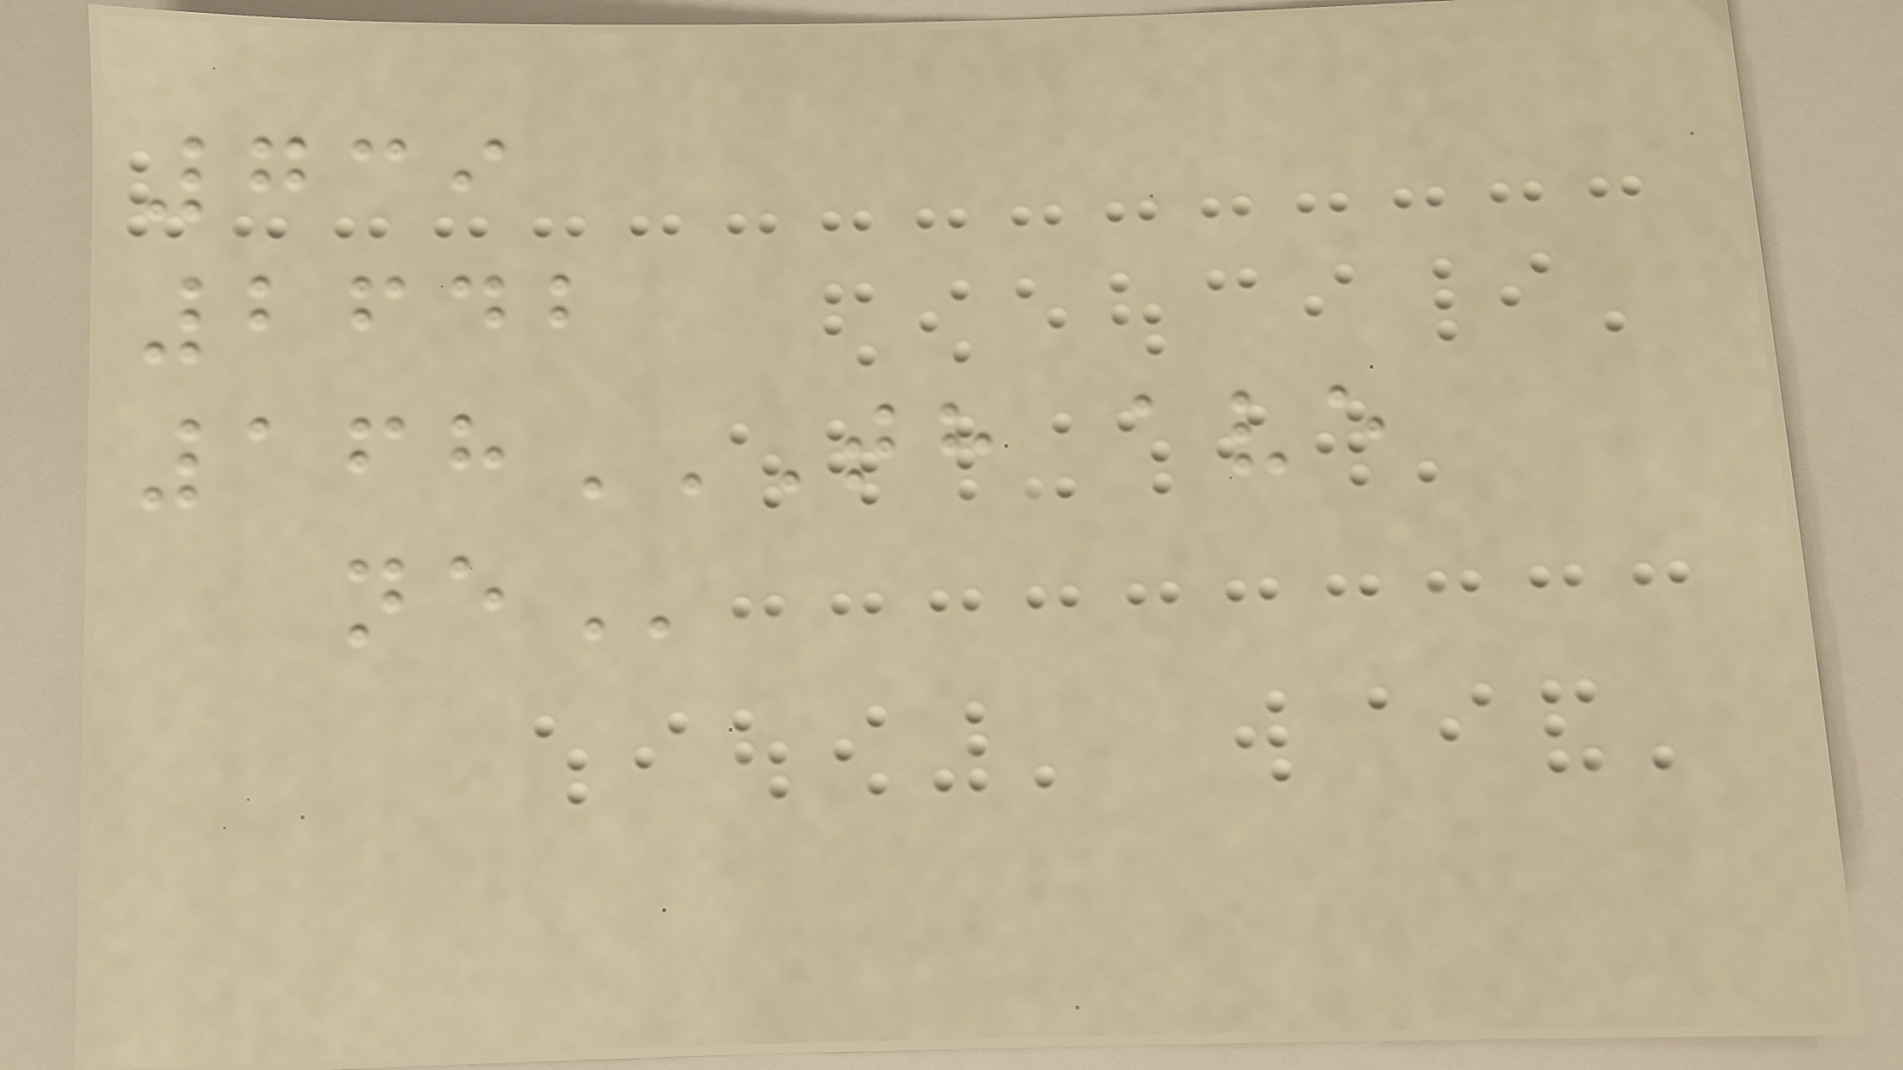739
2642
168TH AVE
NE
